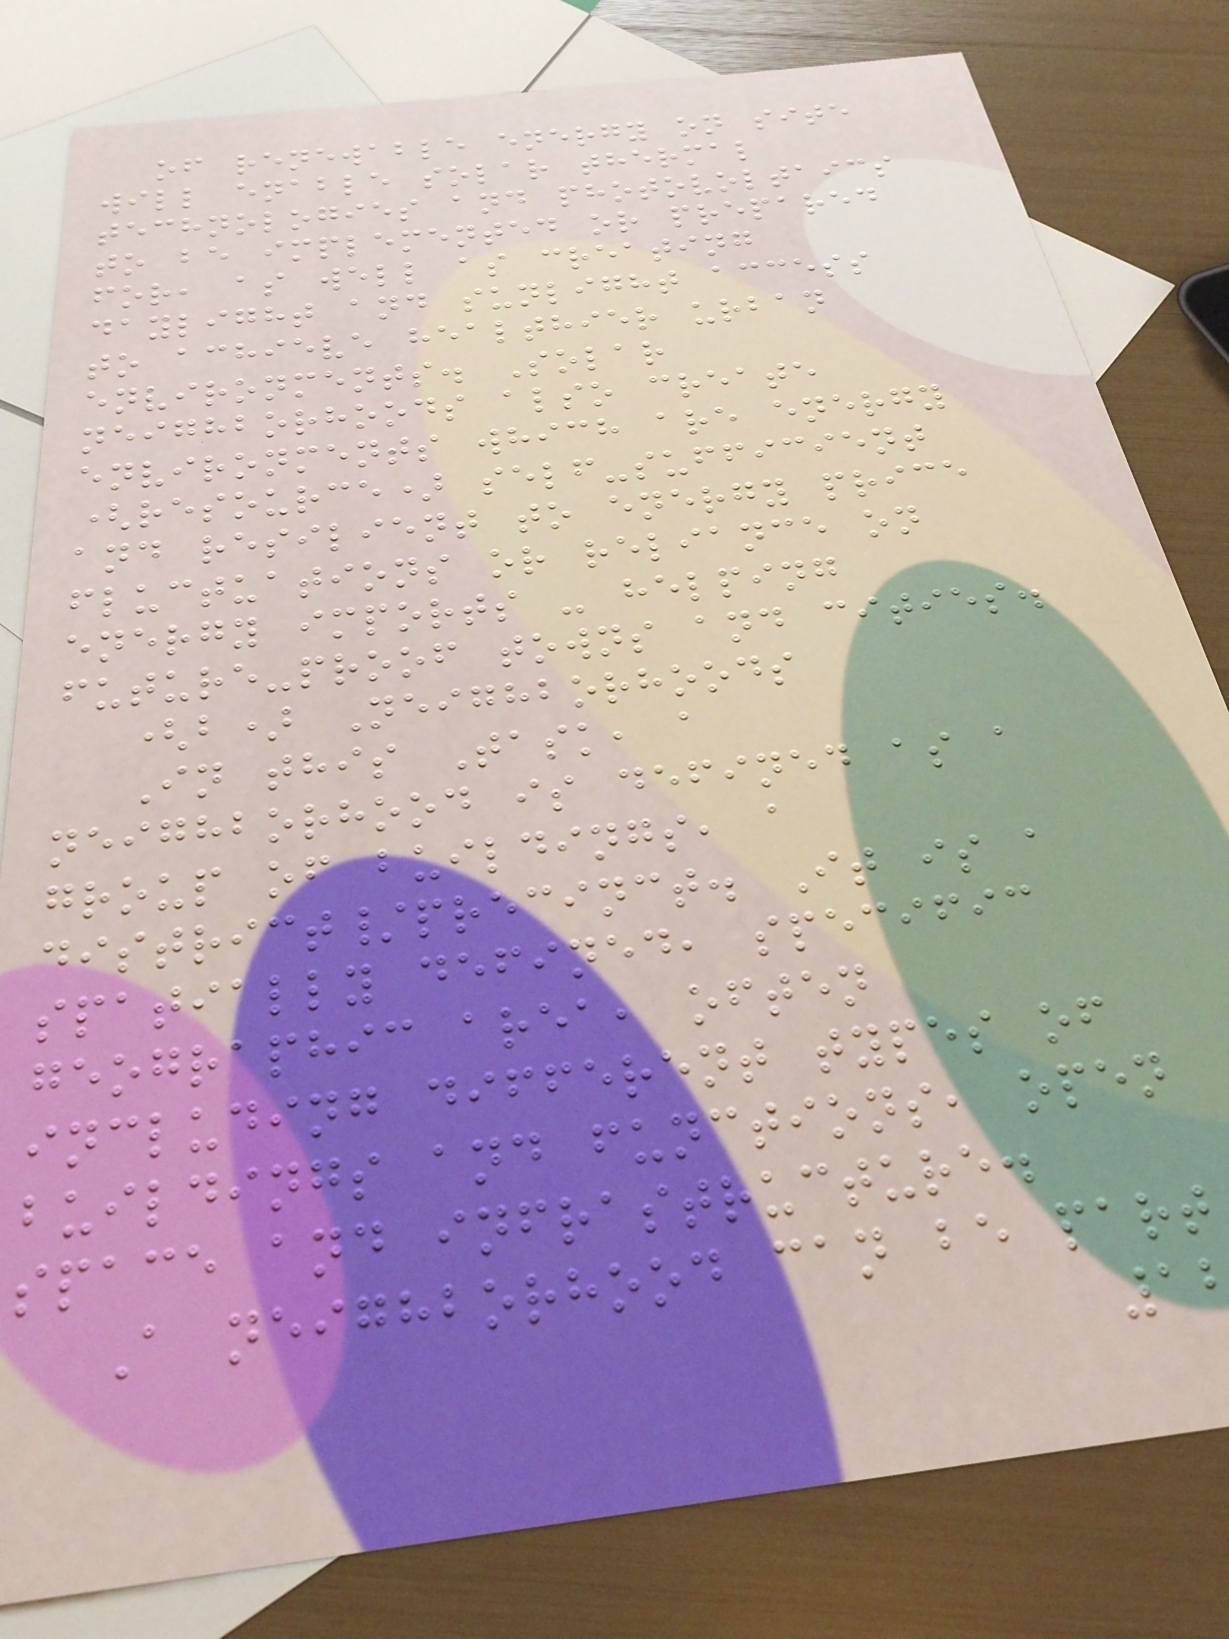of renewable energy on site
will enable solar thermal
technologies and photovoltaics
to be implemented or prepared
for, as well as creating
daylight and sunlight access
to achieve healthier urban
environments. Solar
neighborhoods also create
environments which are energy
(resource) self-sufficient
and resilient to energy price
fluctuations or reliance on
energy imports - helping
future-proof towns and cities.
(b) Neighborhoods
In this Task, a
neighborhood is defined as a
group of buildings, a
district/precinct. It is a
spatially defined, specific
geographic area, often
including different types of
buildings and functions, open
space and infrastructure.
A neighborhood can be part
